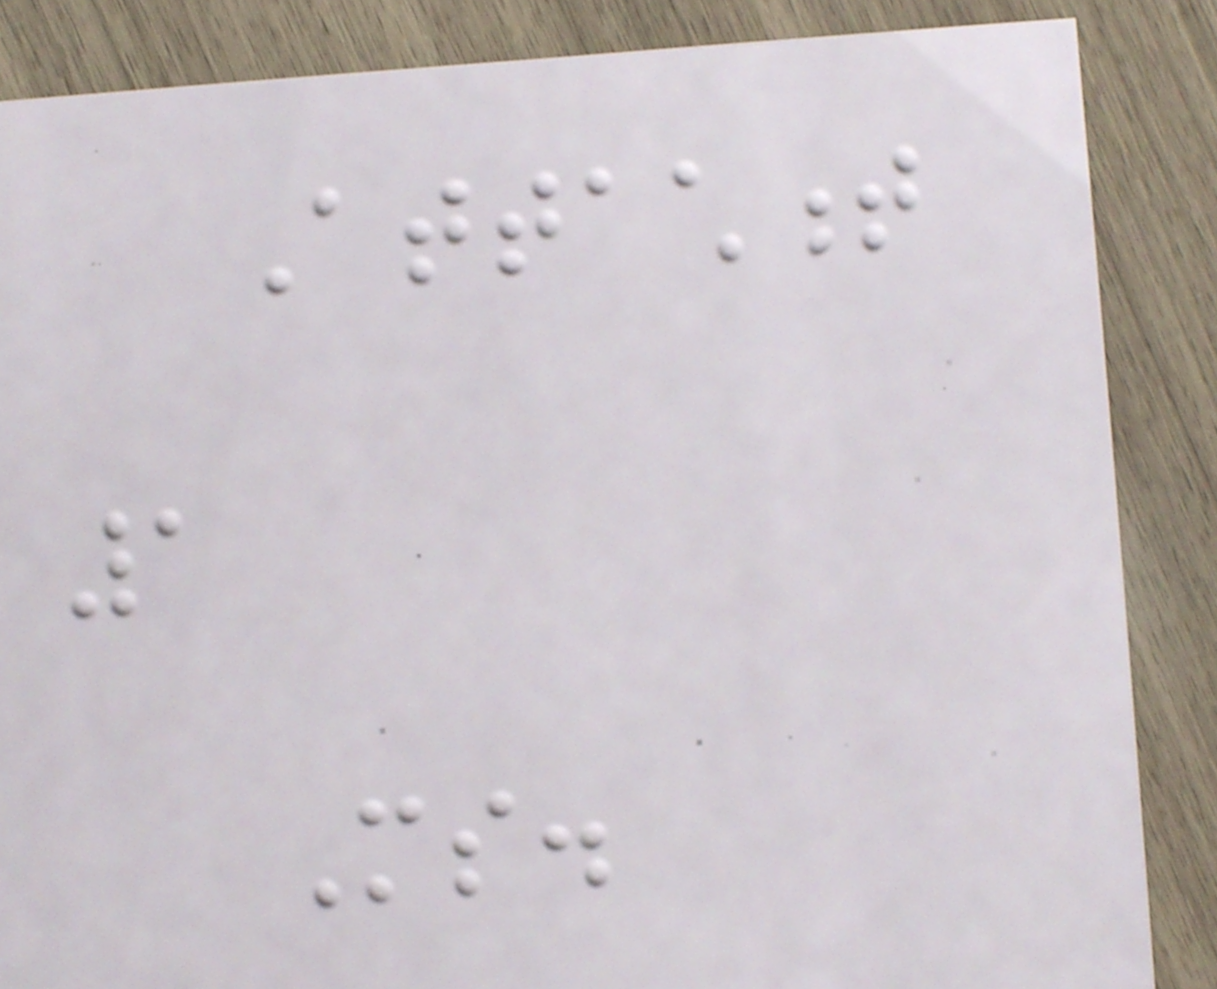Attachment
1
Ms.
